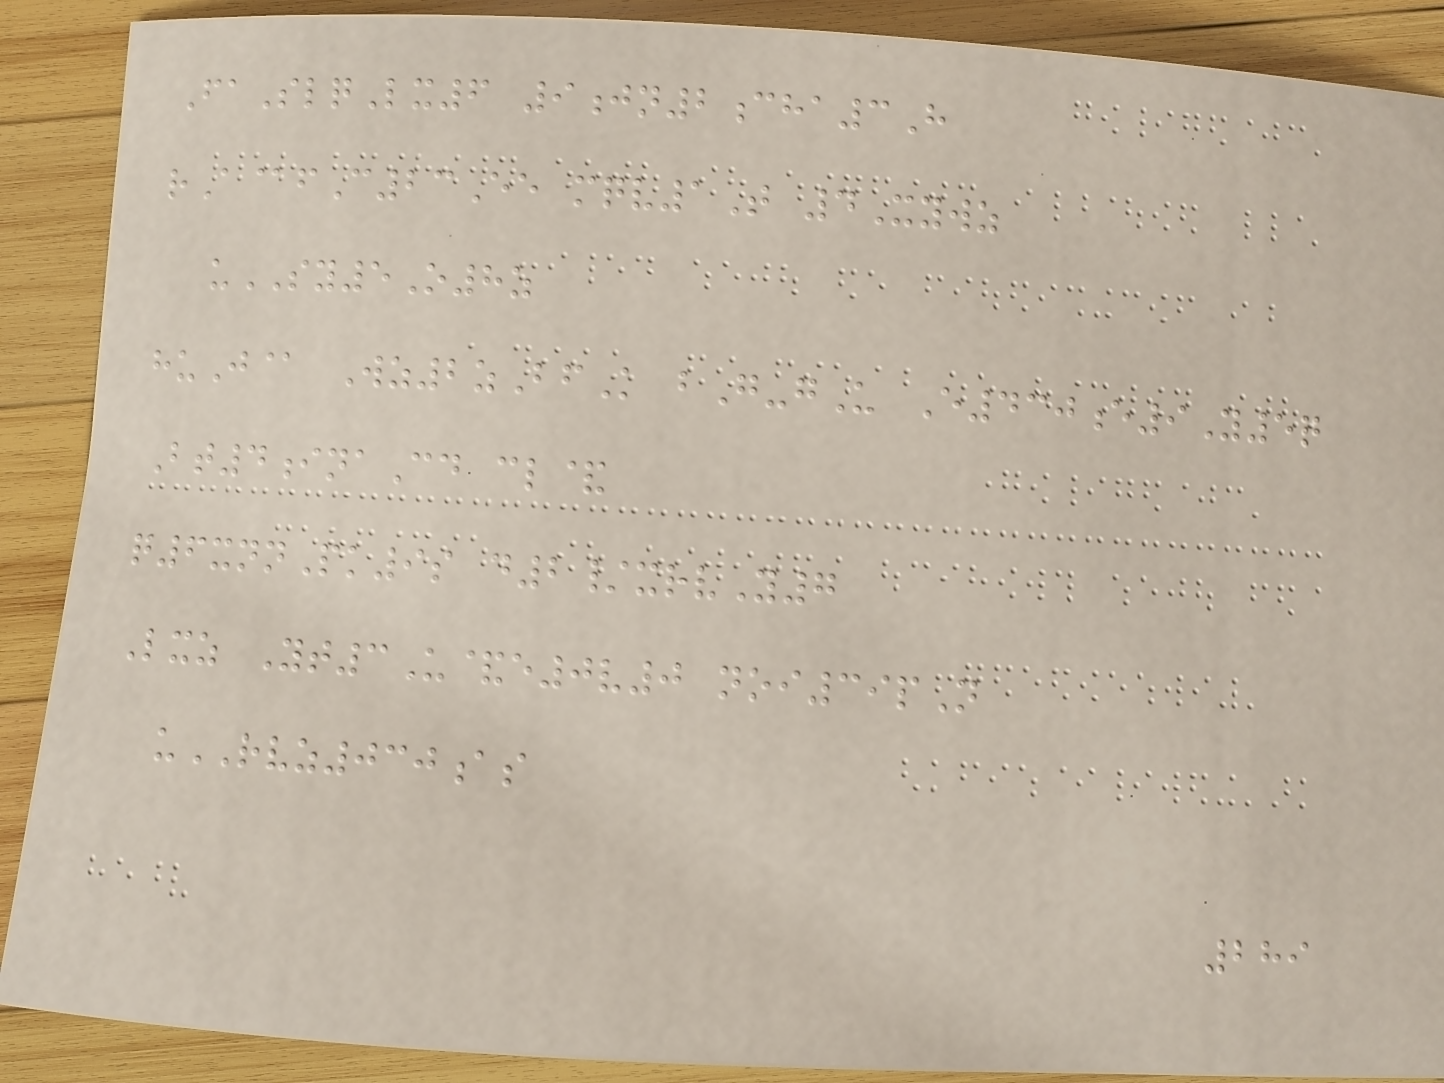FaSlqLx6 9jn2cha3H
rA@fC23Ee mqv1T 4Xywz
uSY5O8z
huJ@ Wz2zBfK bG-gU E430e9Y5q
Bt4inaCd cl&
q6xnnPk9s d2/xrvY7
Lxz Yt3U&e0v0 noi39pN
uRVZ030as
289
